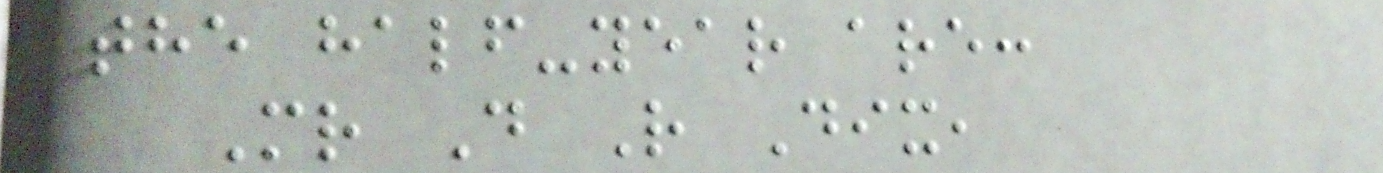the half-year are:
Mr D R Dix,
